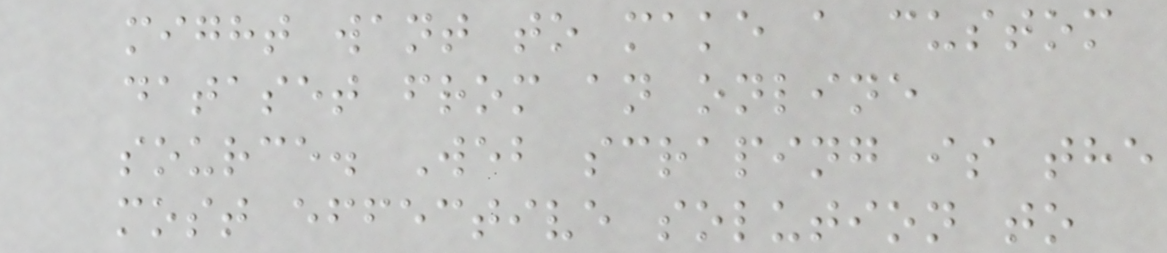might want to make a custom
dataset from an online
source. Web scraping is the
most effective solution to
